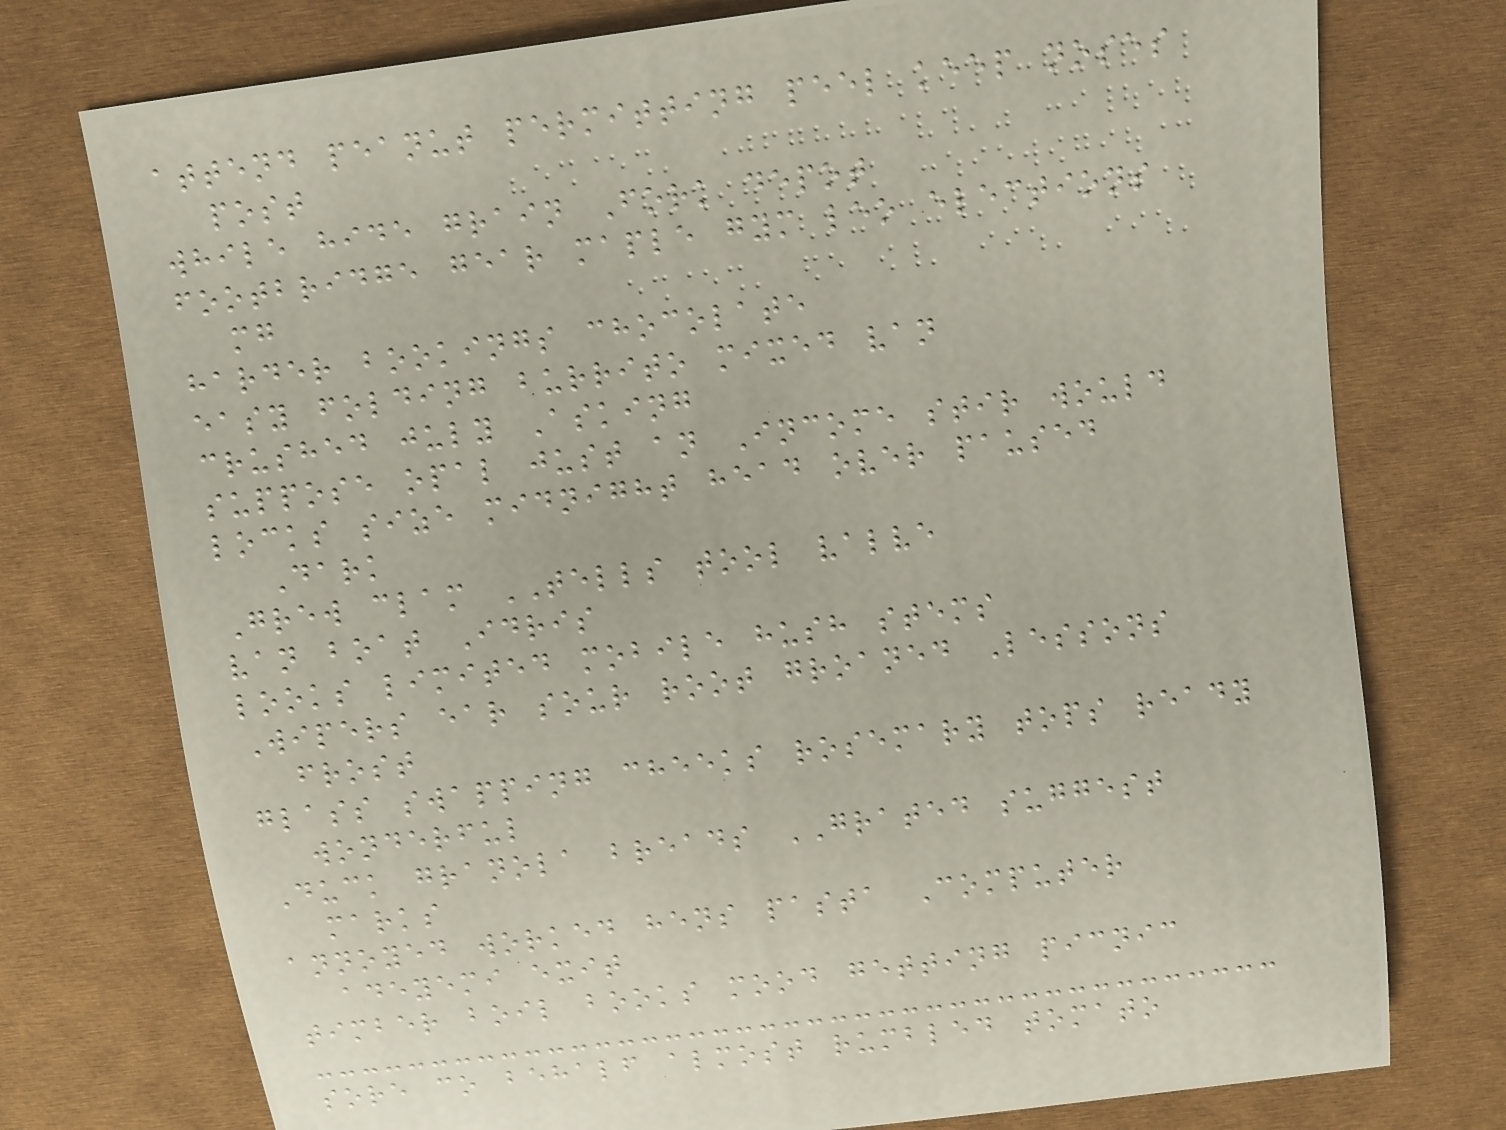attend peanut permitting peel keep noses
post
while hide grain Fork depot
footbridge gear maple gym leo elections
mg
harder bookings chocolate
easy folding burrito mixed van
crushed july Asking
suppose opal just an Income stir would
locks size midnight head over paused
Dark
Grew clam TELLS tool valve
van boat Idris
looks limited mobile hush stems
Wipers ear sour root groaned Lessons
frost
glass swapping cheeks rosemary tops ready
wonderful
Duck granola breads GRATED suggest
marks
annoyed worked hens pasta Computer
adeyemi exit
timber boil books mood getting picnic
sore co behalf almost rumbled tomato
